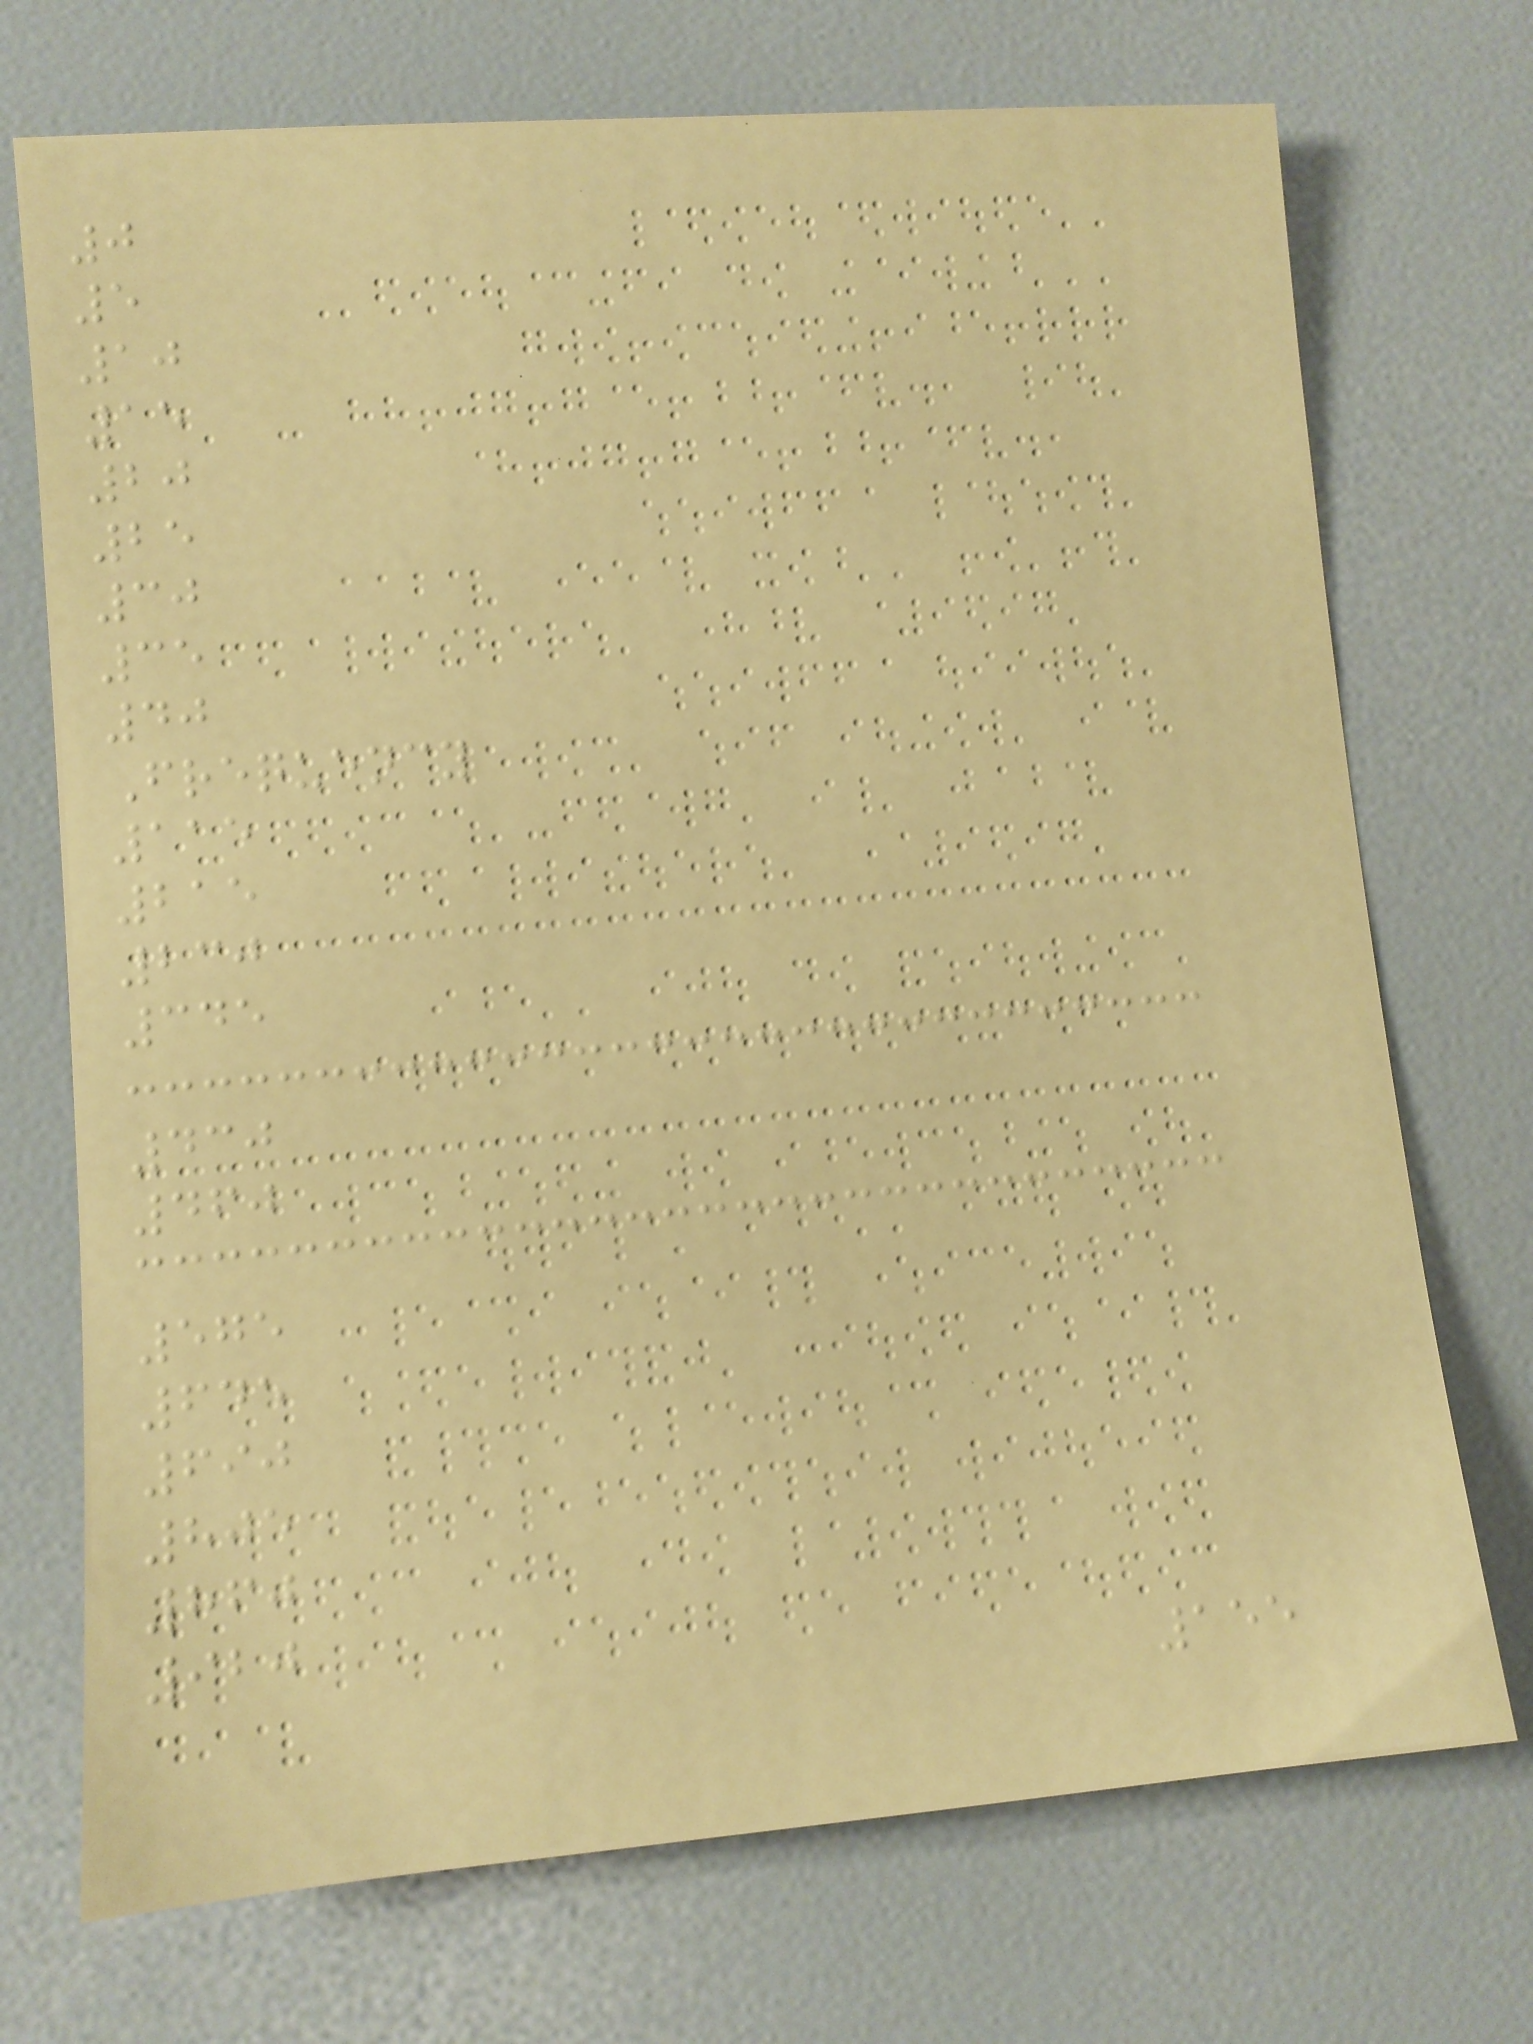0
5
10
15
20
25
30
35
40
Frequency
115
215
230
345
430
460
575
645
690
805
860
920
155
